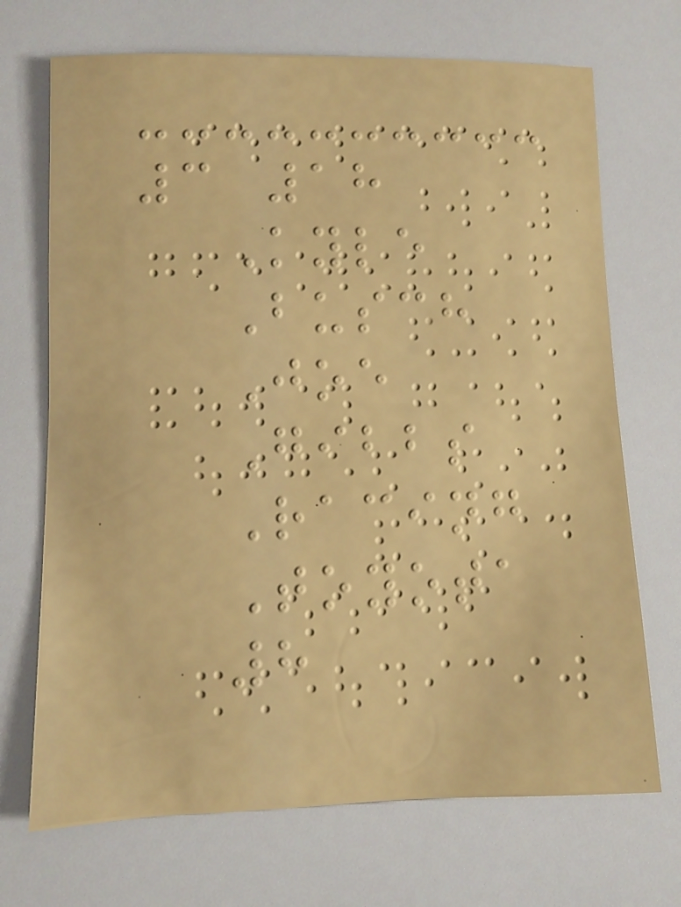3 18
Kyle
Busch
Joe
Gibbs
Racing
Toyota
8
